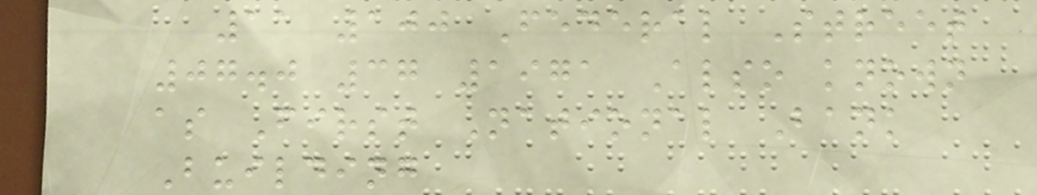11 100 Federal Street
07.0 37 1971 Also known
as First National Bank
Building
